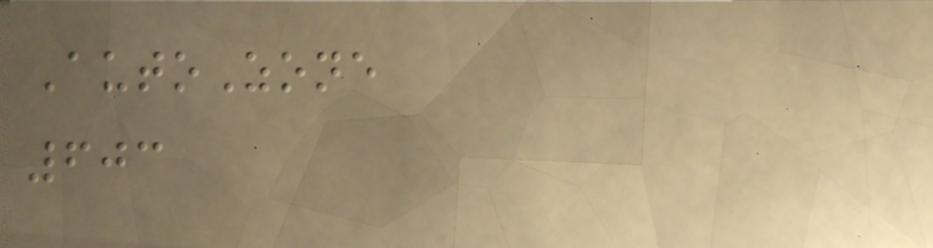AutoZone
603
